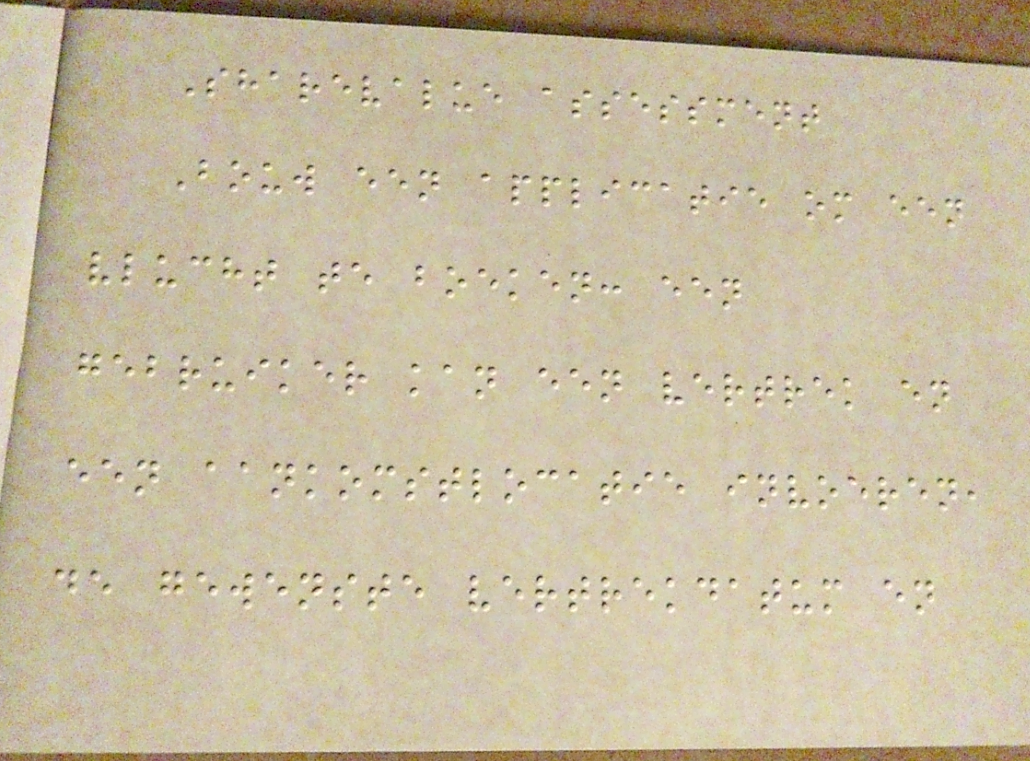Sharevalue assessment
Bouw een applicatie om een
vlucht te boeken: een
gebruiker kan een vertrek en
een aankomstlocatie invoeren,
de gewenste vertrekdatum en
